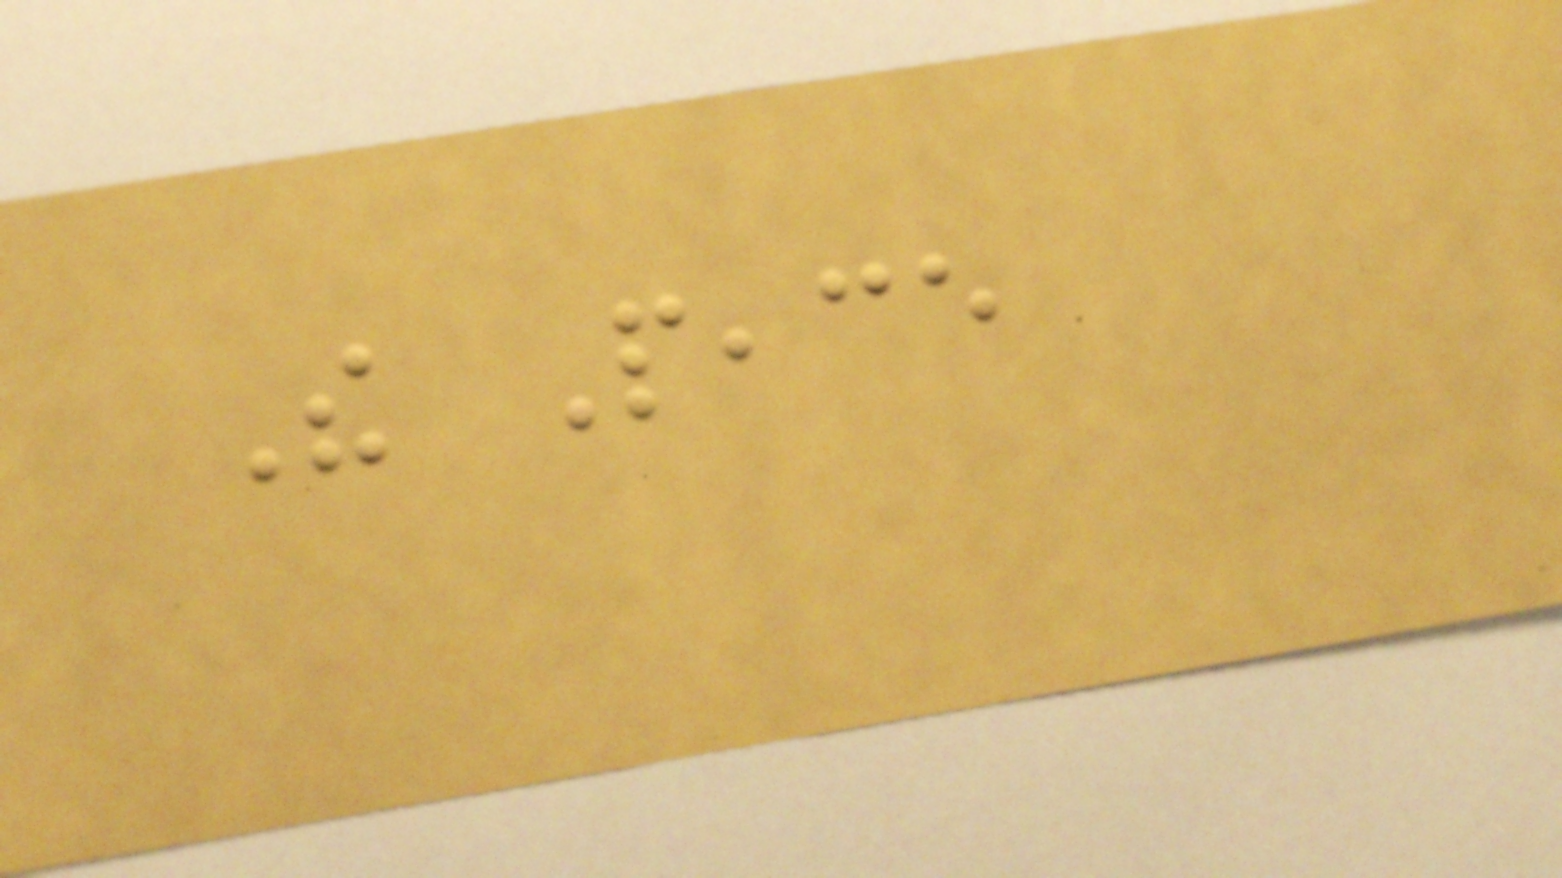The Peace
